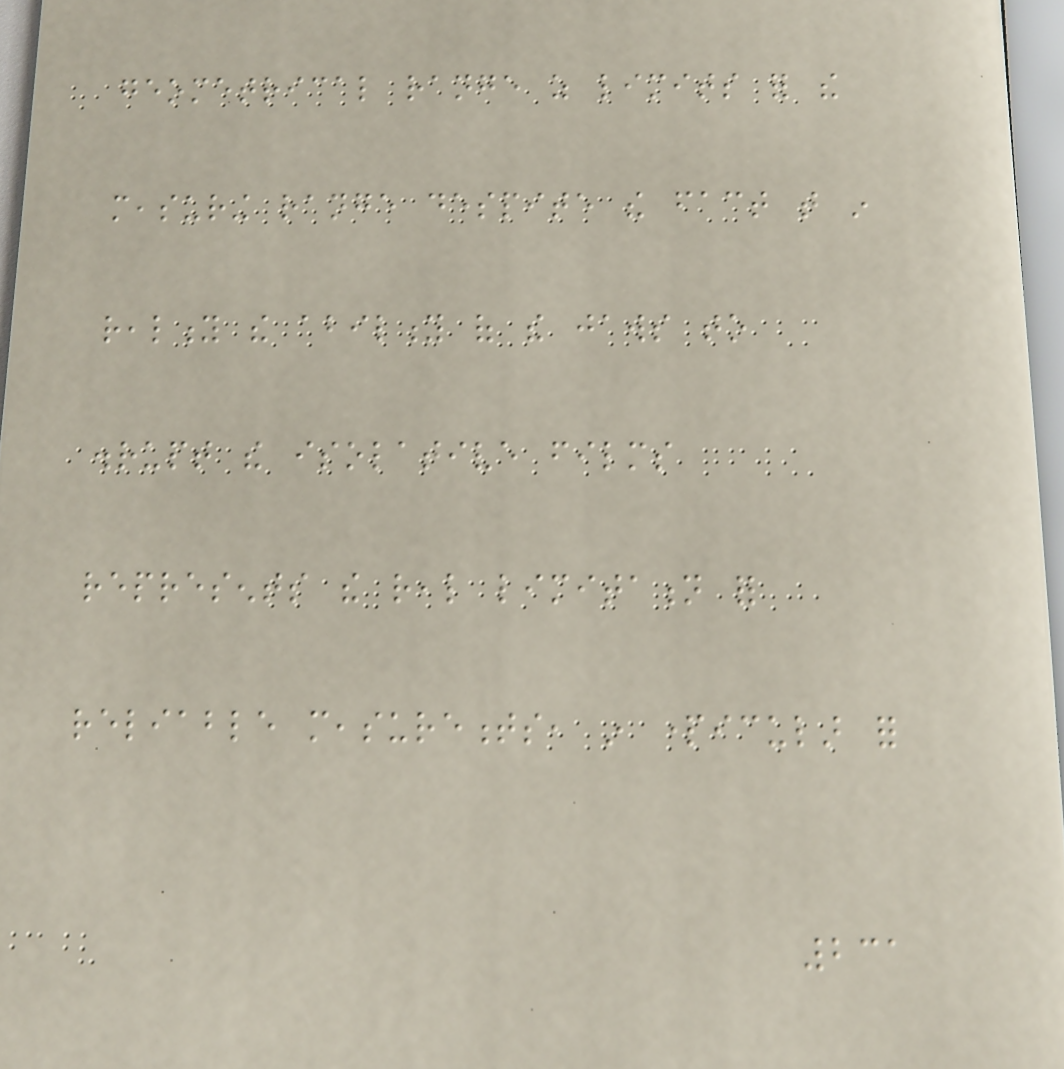geometrical range as limits for the
measuring range despite the fact that in
reality the ability of the jaws to
disrupt the isolative films
represents the real limitation for
reliable measurements, in particular for
231
